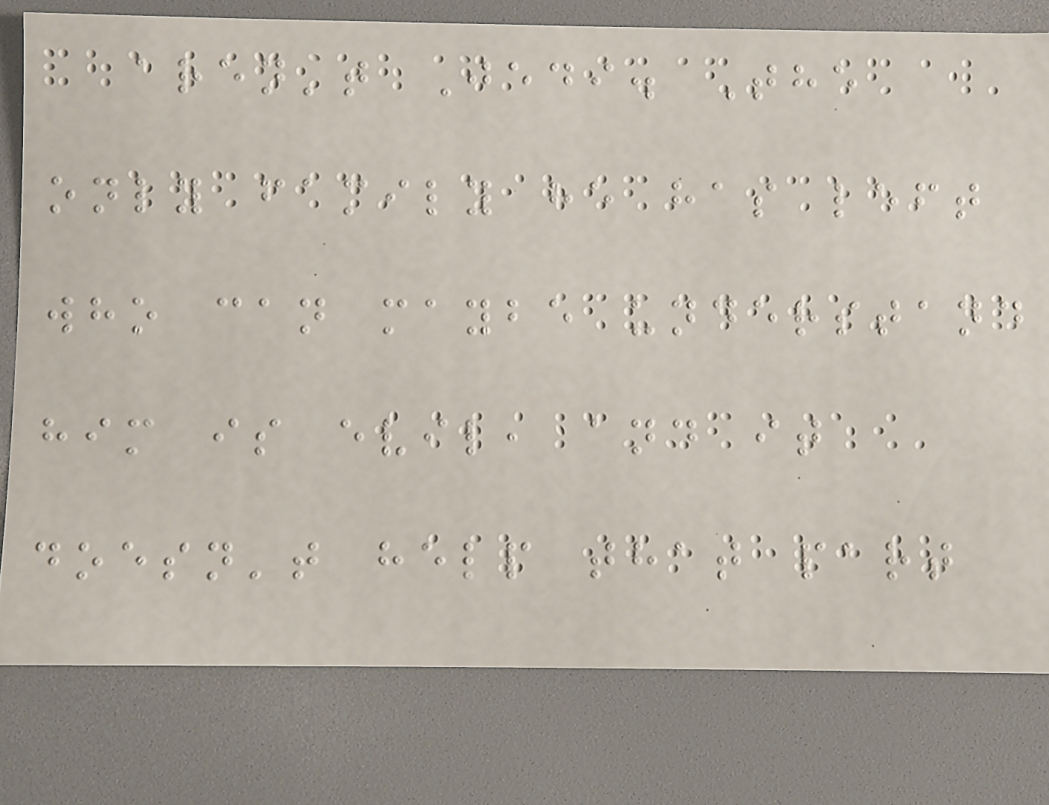aren't Jedi. The
only family he has left
who can maybe understand
him is evil, and it
doesn't help that part
